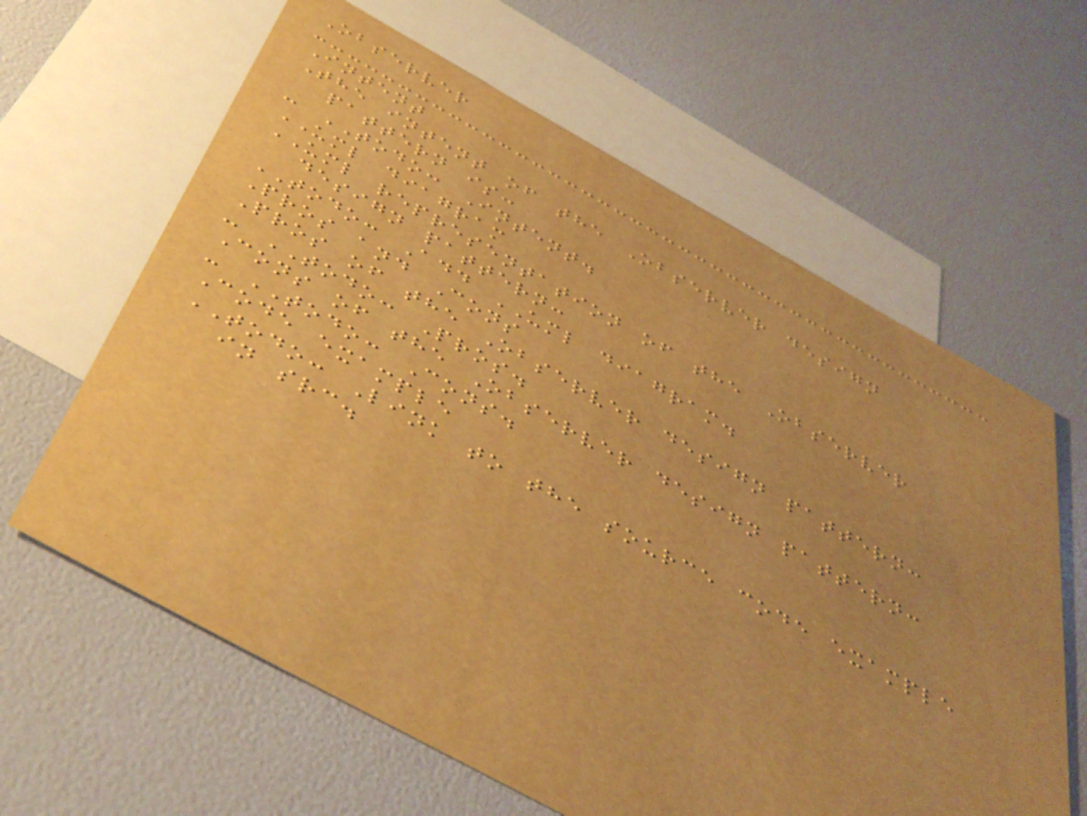Observer
Intent
The intent of the Observer design
pattern is:
- TODO: Intent.
UML diagram
UML representation of the Observer
design pattern:
TODO: Add UML diagram.
Pros and Cons
Pros of the Observer design pattern:
- TODO: Pros.
Cons of the Observer design pattern:
- TODO: Cons.
Code example
TODO: Link to the source code example
in src.
